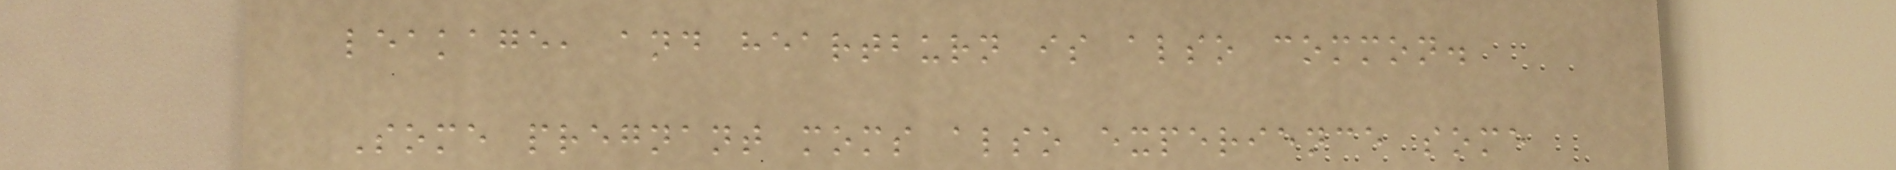leakage, and heartburn is also common.
Some pregnant moms also experience some
